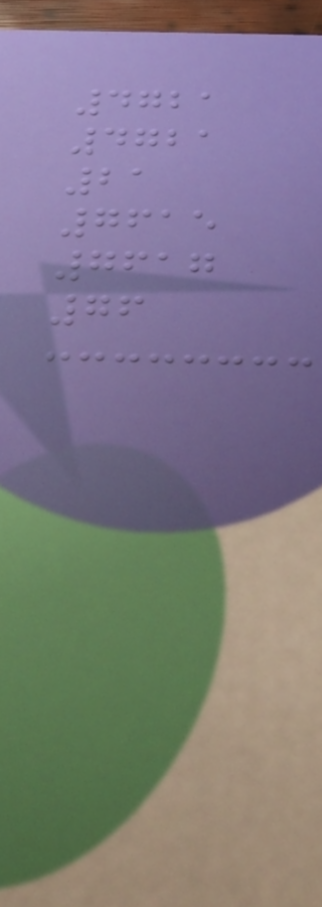4721
4721
21
7615
7617
76
